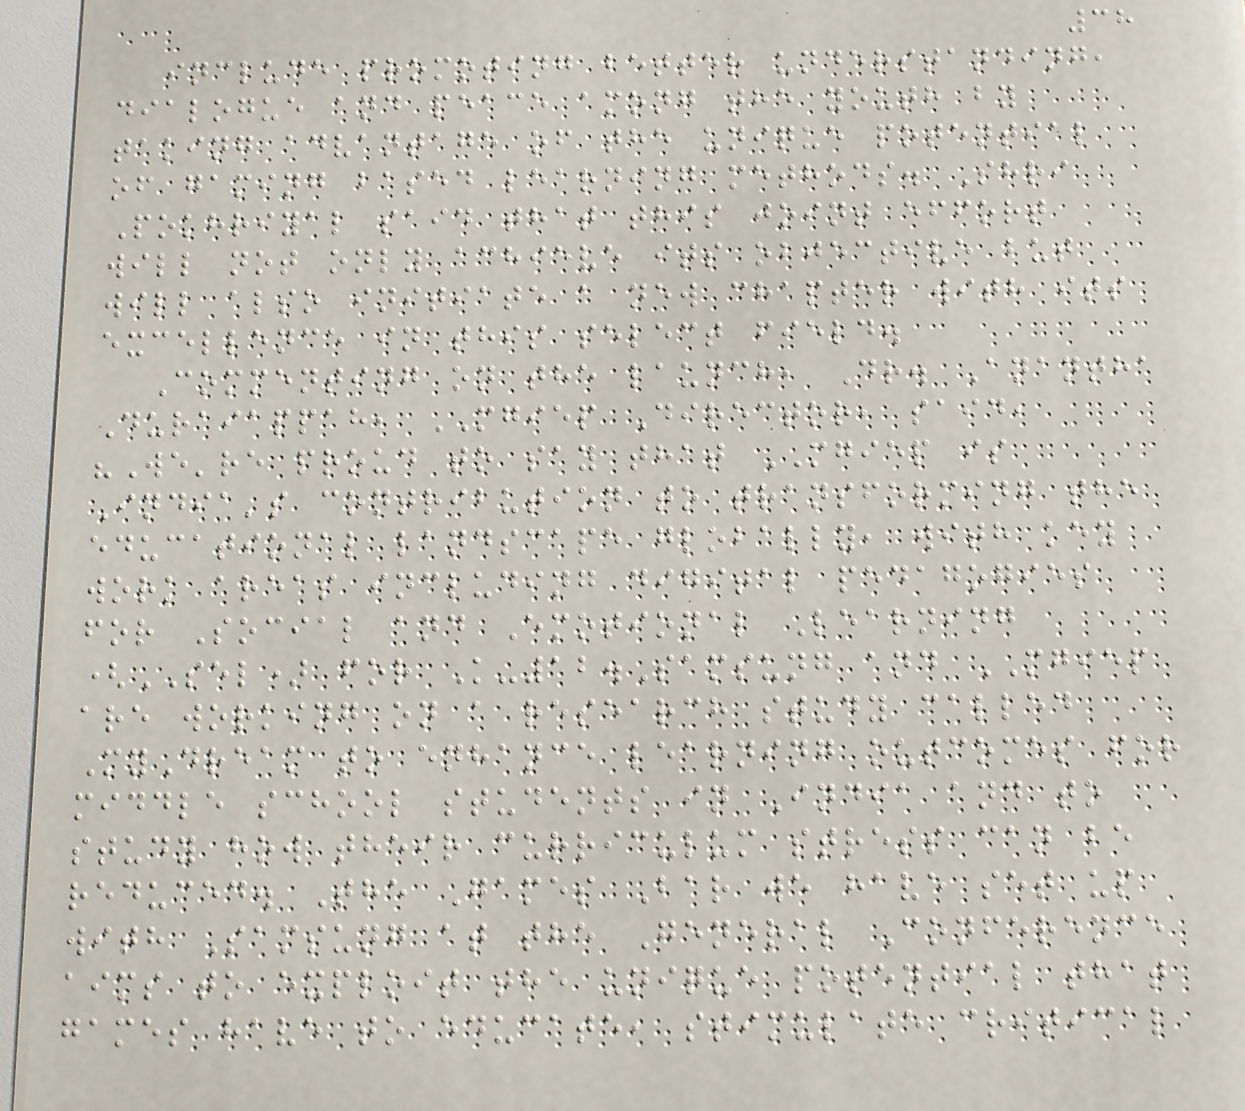38
include promoting better understanding,
dialogue and peace among the youth by
taking advantage of the unique potential
of gaming based learning methods. Shri
Pokhriyal said that this joint effort
will not only achieve its objective but
will also initiate a new chapter with its
excellence in this select field.
Commenting on the launch, Dr. Anantha
Duraiappah, MGIEP Director, said,
"We're proud to say that MGIEP is
India's contribution to transforming the
educational landscape globally, with key
work areas including digital pedagogies
for Social and Emotional Learning
(SEL) for K-12.Samsung and MGIEP
are working on a research study called
MyDream to enhance learning outcomes for
middle school students in India and to
study how their curriculum stress can be
reduced. The Games Bar we have set up
with Samsung at the General Conference
aims to exploit the unique potential that
games have to educate, stimulate critical
